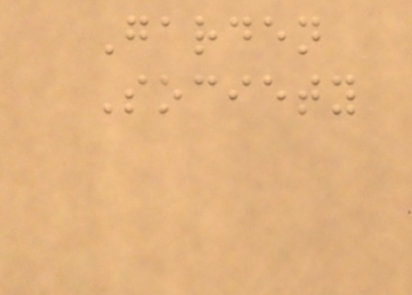Garden
Society
